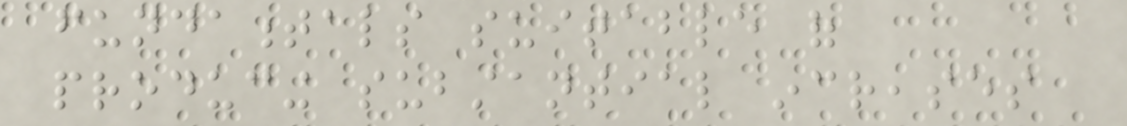fundamentals suitable of
producing substantial increases
